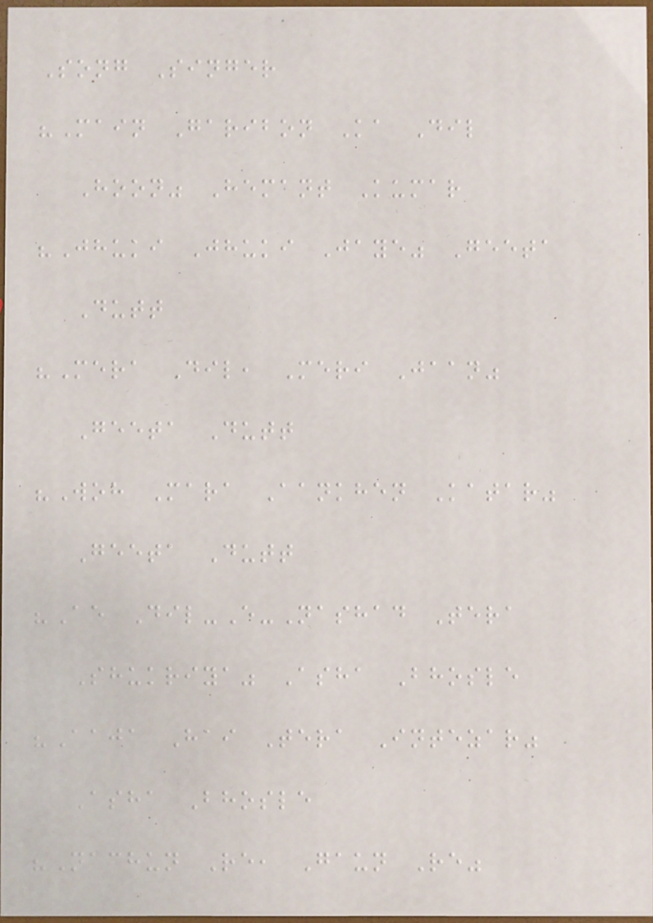Song Singer
"Main Garibon Ka Dil
Hoon" Hemant Kumar
"Jhuki Jhuki Jaye" Geeta
Dutt
"Mera Dil, Meri Jaan"
Geeta Dutt
"Woh Mara Aankhen Katar"
Geeta Dutt
"Ae Dil-E-Nashad Tera
Shukriya" Asha Bhosle
"Aaja Hai Tera Intezar"
Asha Bhosle
"Nachun Re, Gaun Re"
